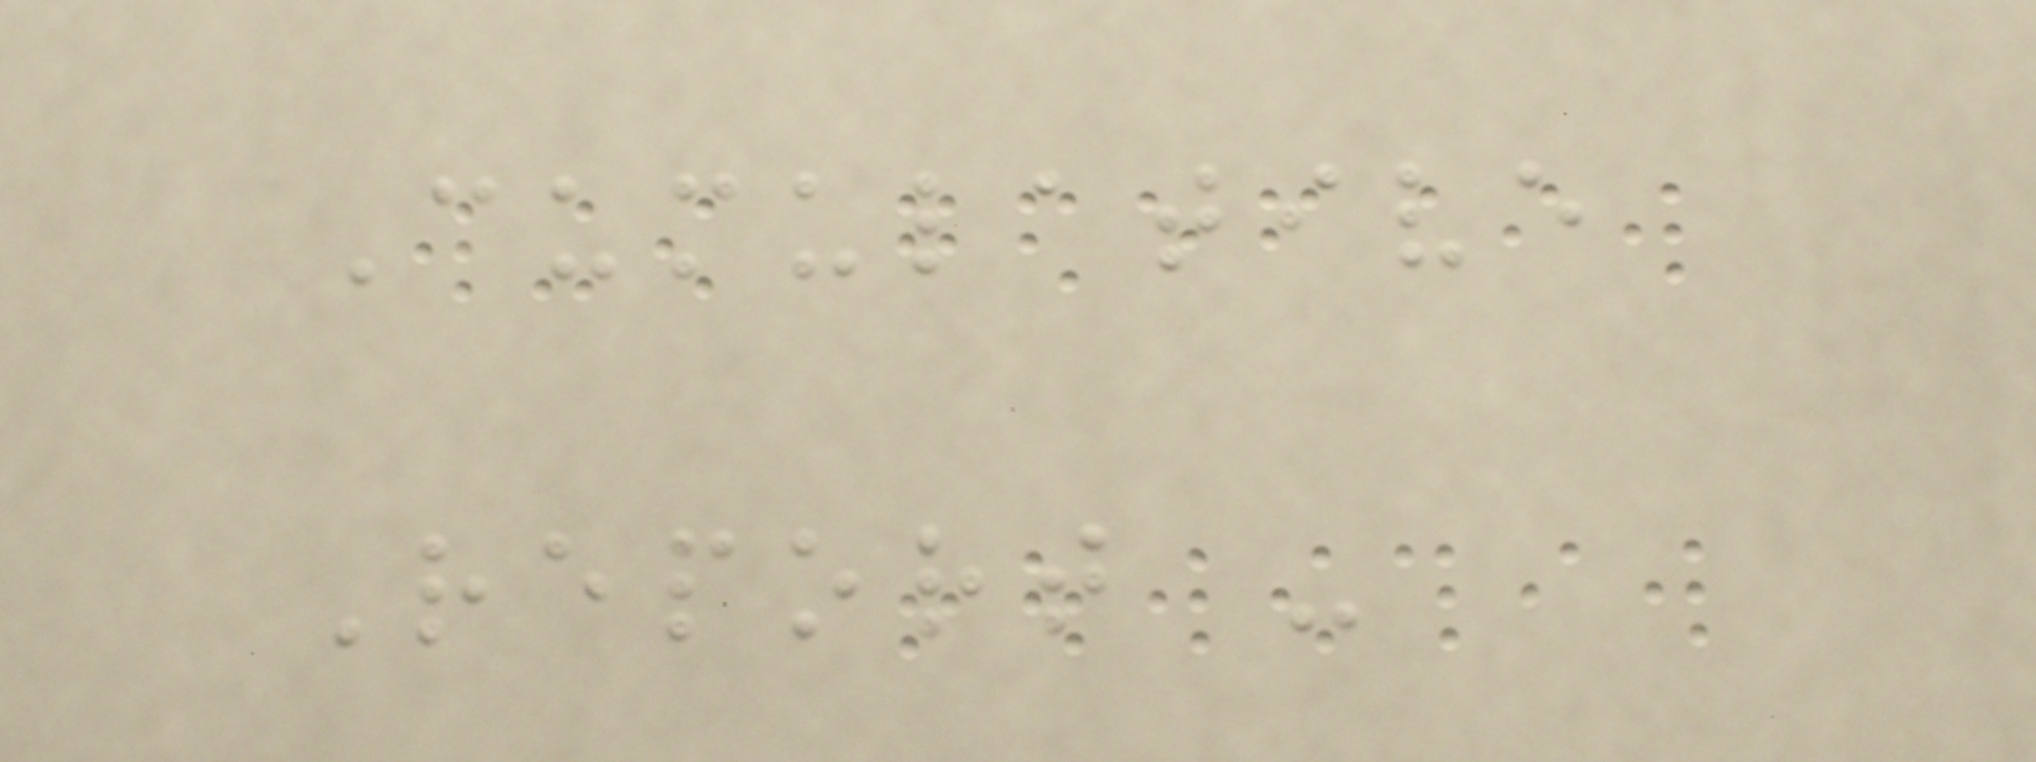Cumulative
Report -
